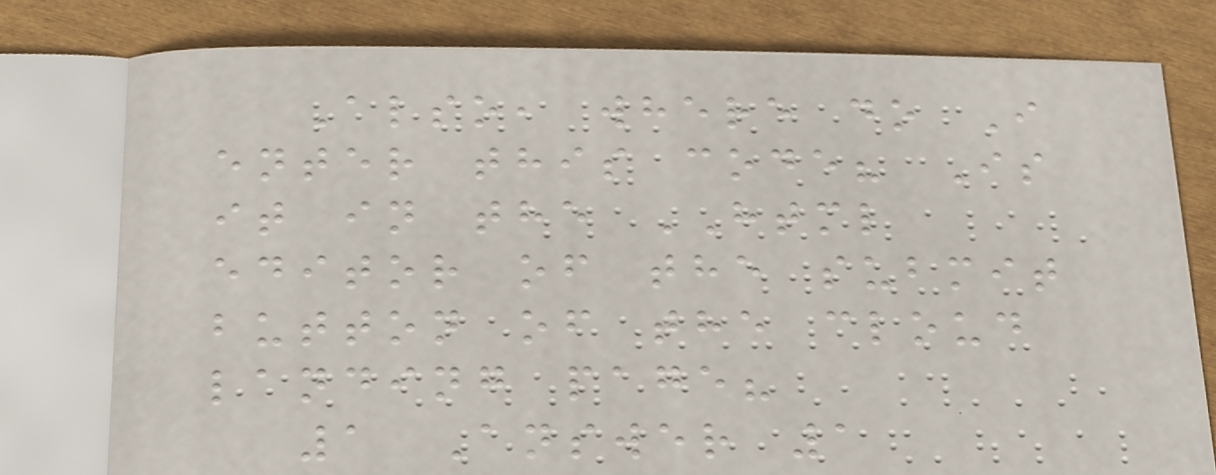Also, where do I
enter this code? Is
it in the HTML
editor of the submit
button of the cloud
landing page?
1 Answer 1
